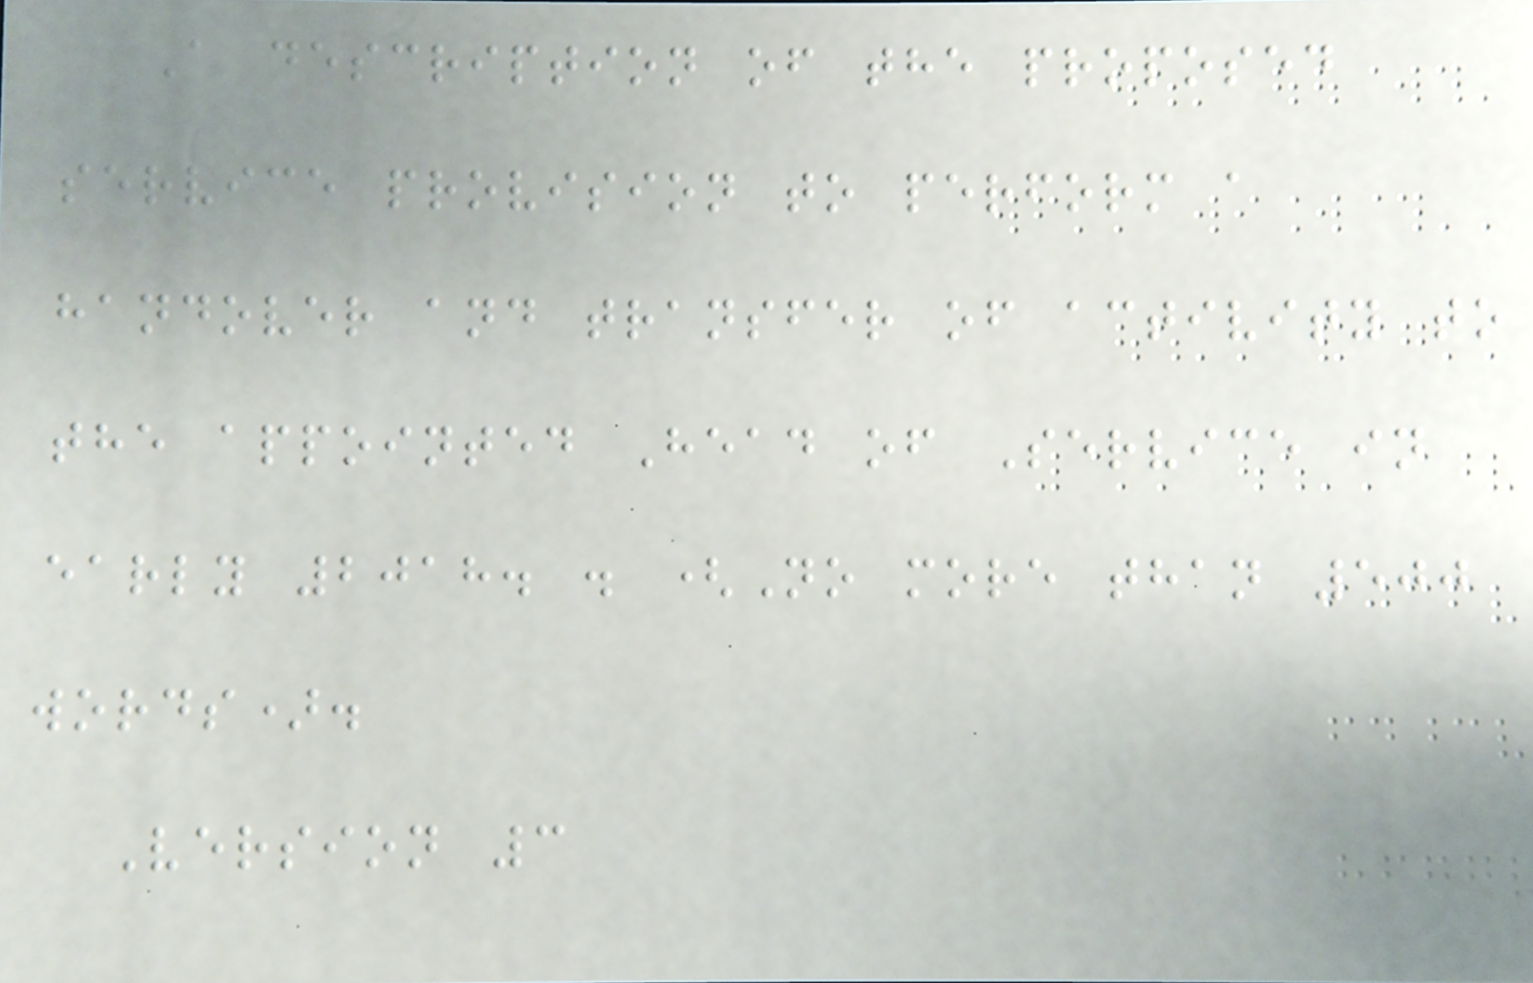A description of the proposed
service provision to perform a
handover and transfer of activity to
the appointed Head of Service in
early 2018. . (No more than 500
words).
Version 3
